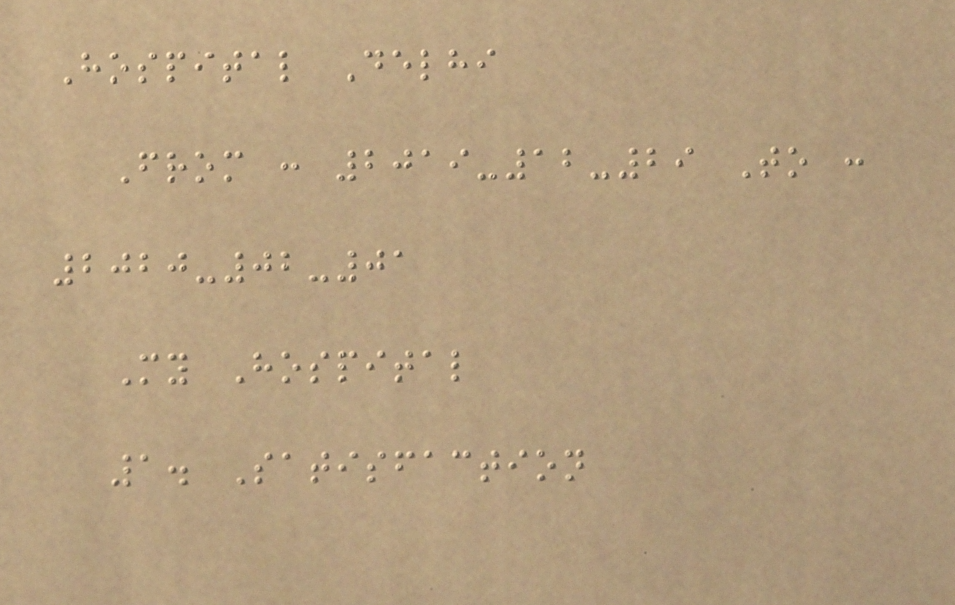Hospital Delhi
From : 2019-12-29 To :
2020-02-01
My Hospital
1. Satisfaction
